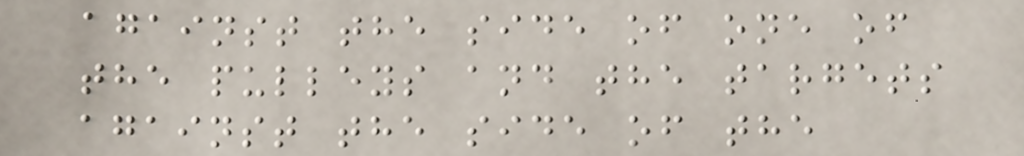against the side of one of
the pulleys and the targets
against the side of the
